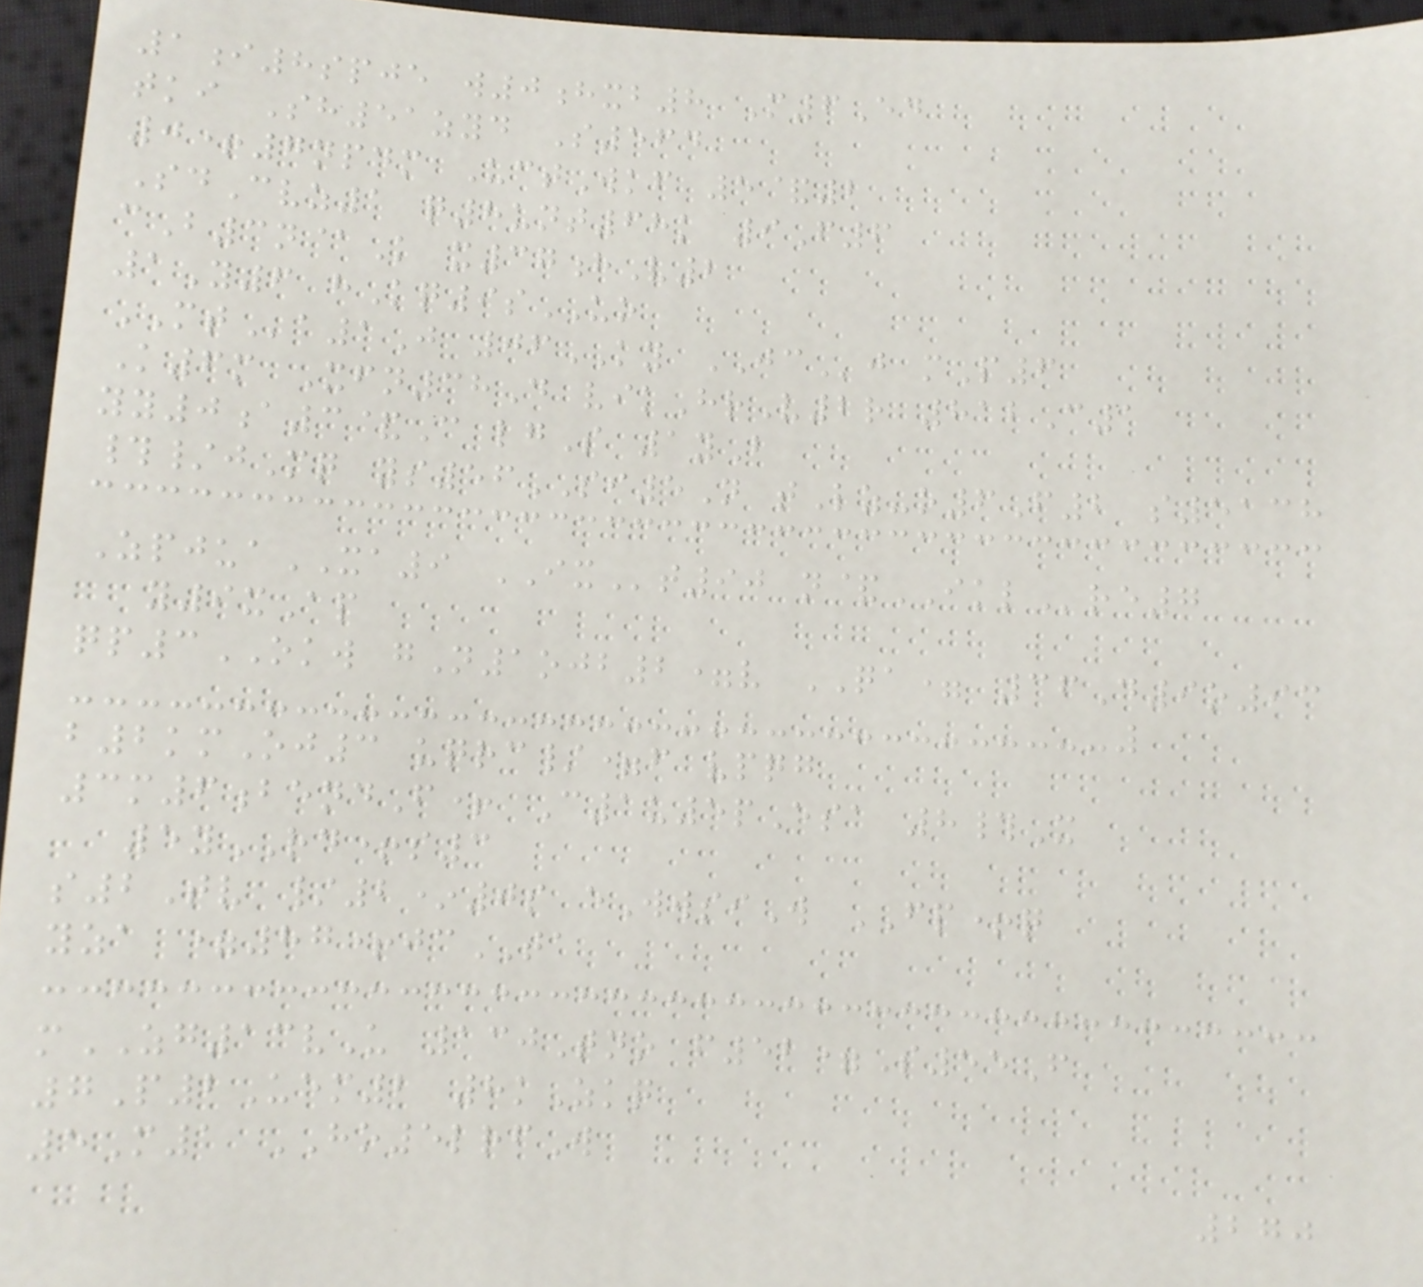1i8spje w0hxb8 M6Ed
tki Sh51zyd S564
0+7npdm UctWkf 5&2
SdCvz1 q8unt68k 9F6
cB3n@K x37hV2
1Y6 hKq9sUO
MTa1J 06KY JCj mP6
K6m Xfn38D vikHrV2r 812C1
yy0a3&C lgS 1yB
#/jMq ys56SI5N tLz-o6F2 s5138
ZpjuaXA9 IXt90 n&IKLre7
y9xAp
qp3OKW gN1ojb2=v QA= 36D9o93
b2kmOj3 uqrc/=f vpqg
3m6bendF+ C1u5pEsa 8#X
5yRD+s3
s2Tv /2*0s eWwsiW FP+q
yza =87+jcTA
mZG13vU 130Tno f52=S55F
7P2Uem2 8kZkq
5M1 HO5lrfW
270
